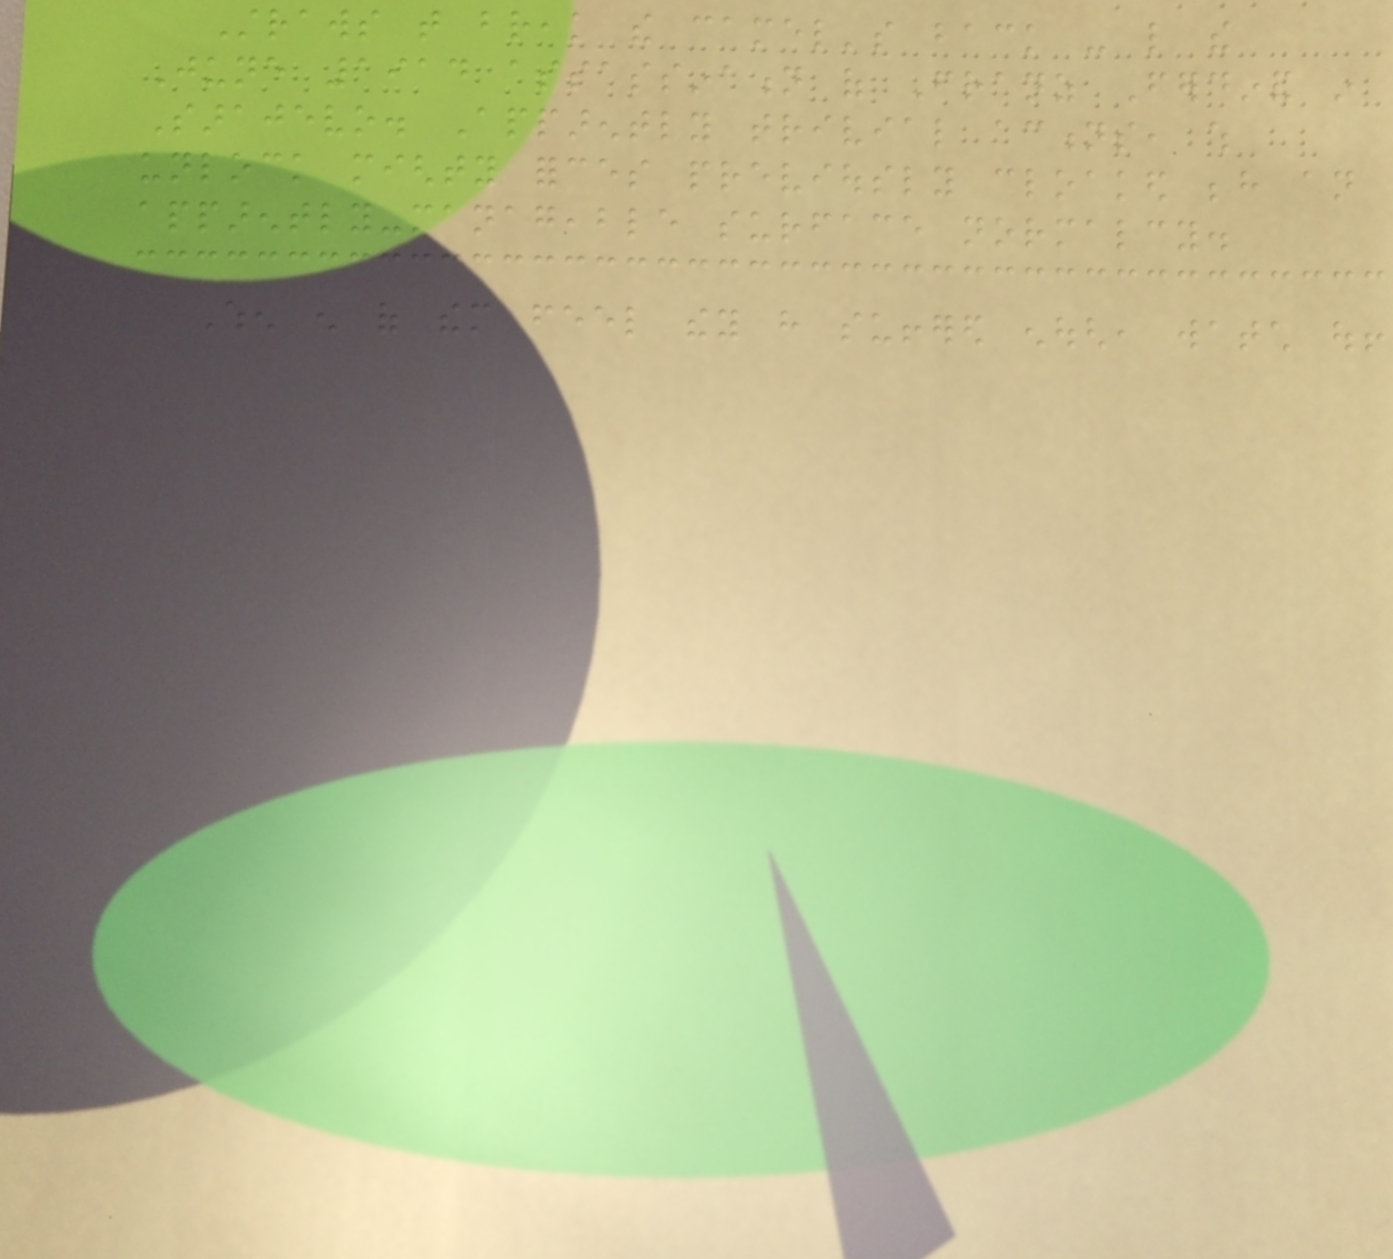Straws that break the camel's back - like the
June 1914 assassination of Franz Ferdinand in
Sarajevo. Apparently trivial actions, which
unlock mighty forces previously cloaked behind an
apparently-manageable surface normalcy.
When enough of them feel they have suffered enough, watch out!
